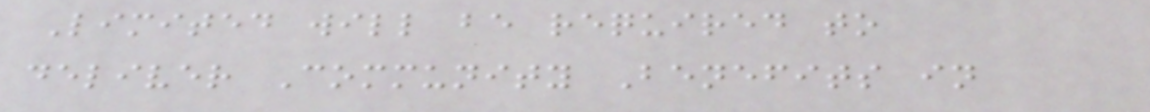Limited will be required to
deliver Community Benefits in
